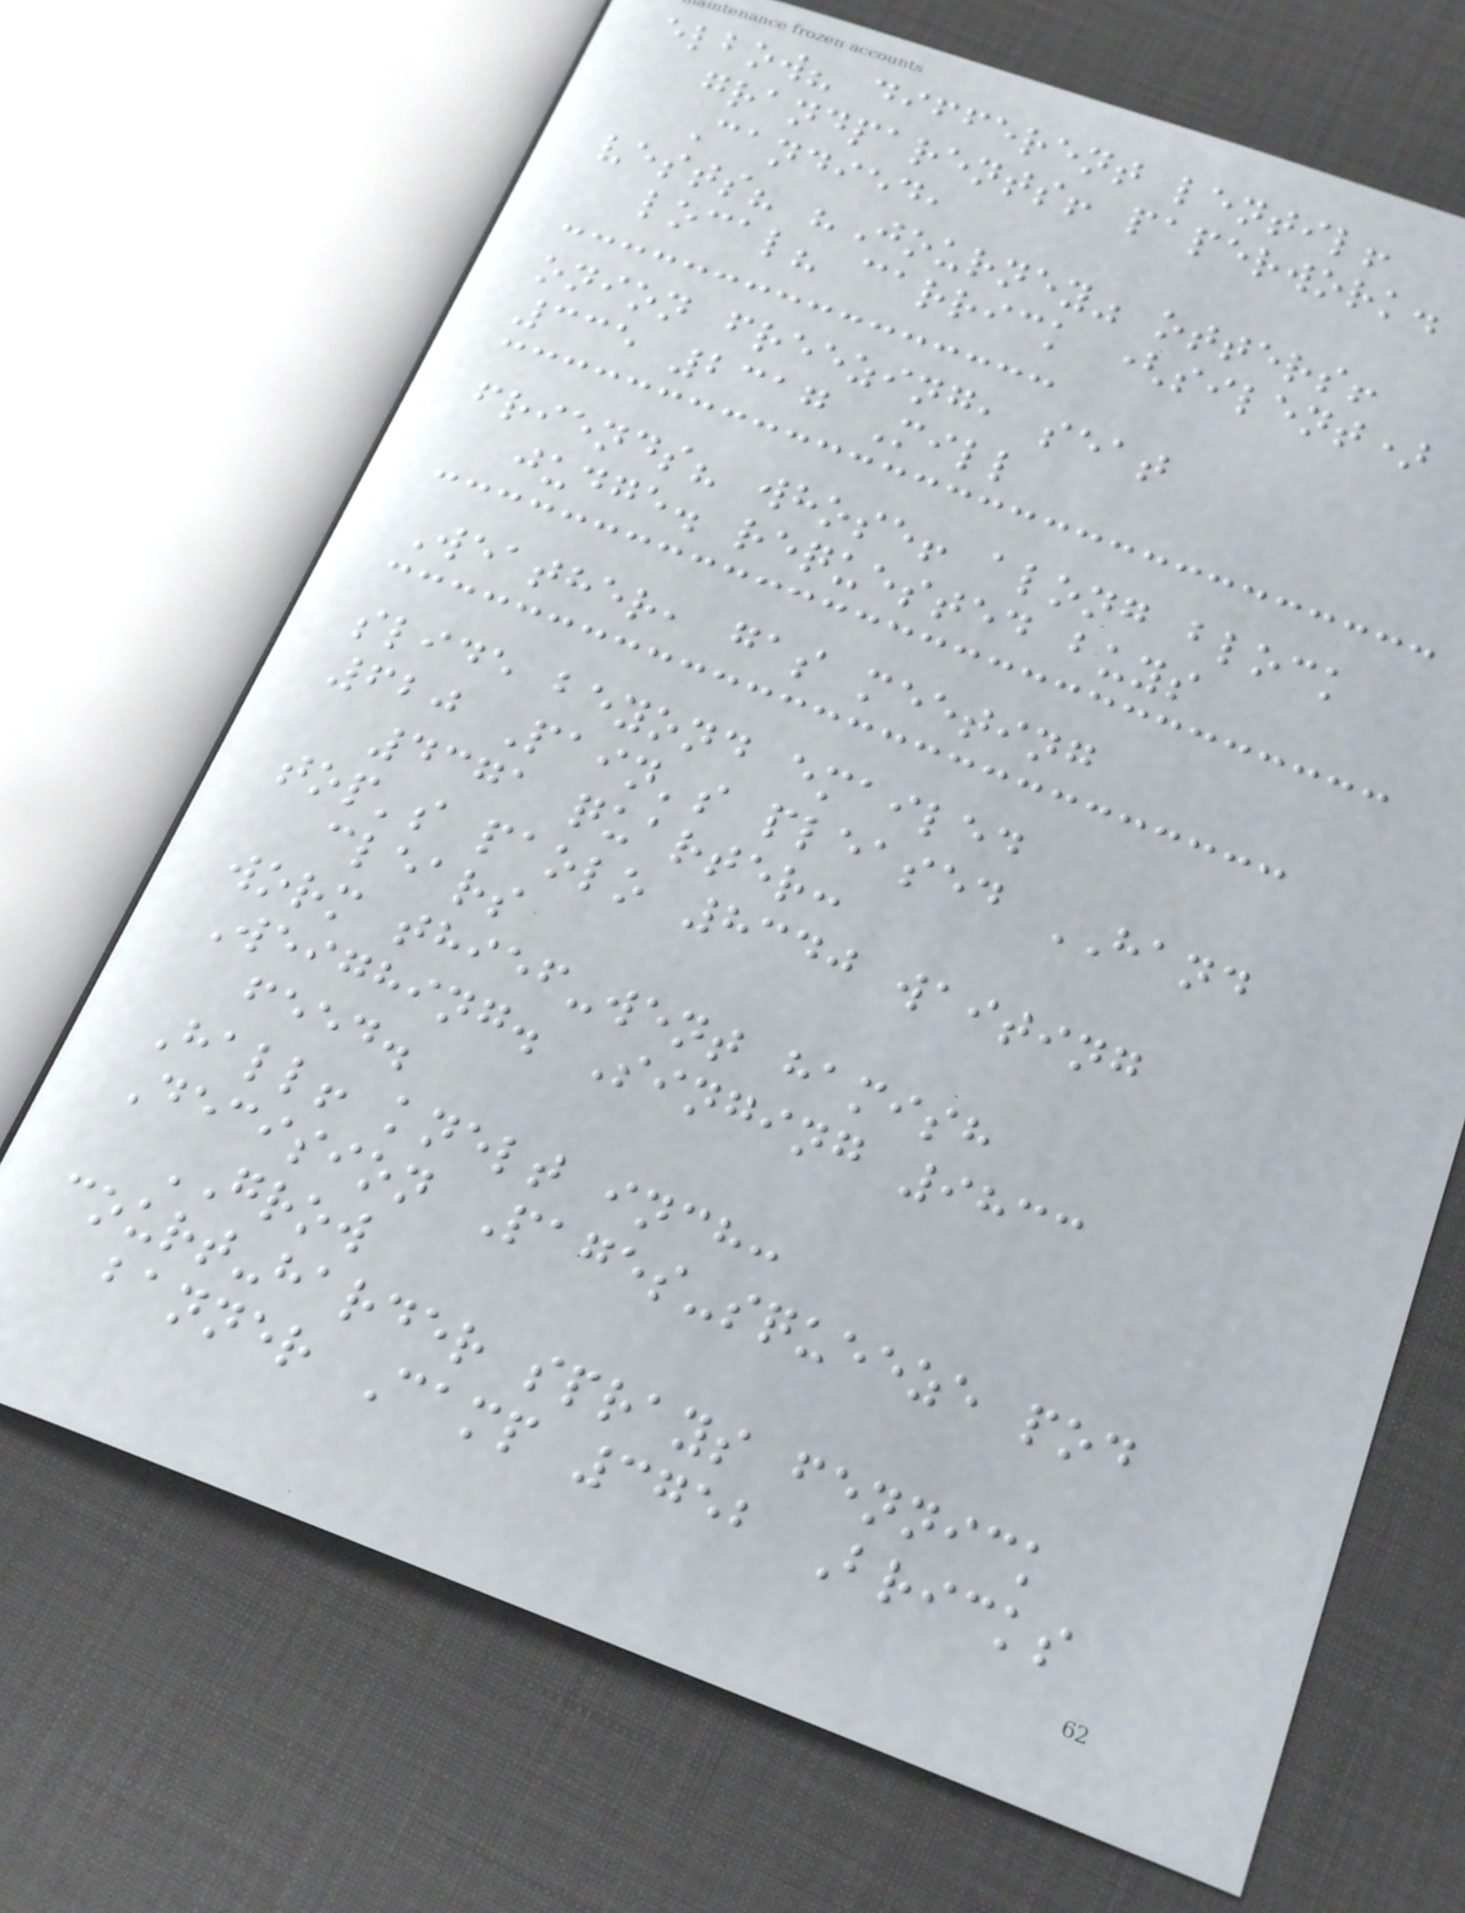elbow? different lentil!
grandparents! paperwork.
Candied,
vests? "Journey" otters!
local? carrick (silent)
onion freezing, seat
335 2317 Mill
friends? whose! along block
judge. requested buys
Weather, gas meeting
slide beyond emailed
620 Pain's pleased HAND
4371 quarter:
top's paolo 8340 waiting
clears
worm thief-went hamish
Weighing. Singing 9833
feed.
Hall! knelt inch:
Decision Pages-squeeze pod
GROW
court-harder sprays fennick
banner Camp 3752 Bricks
